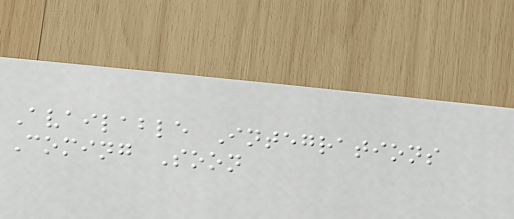Available Integrations
Coming Soon
